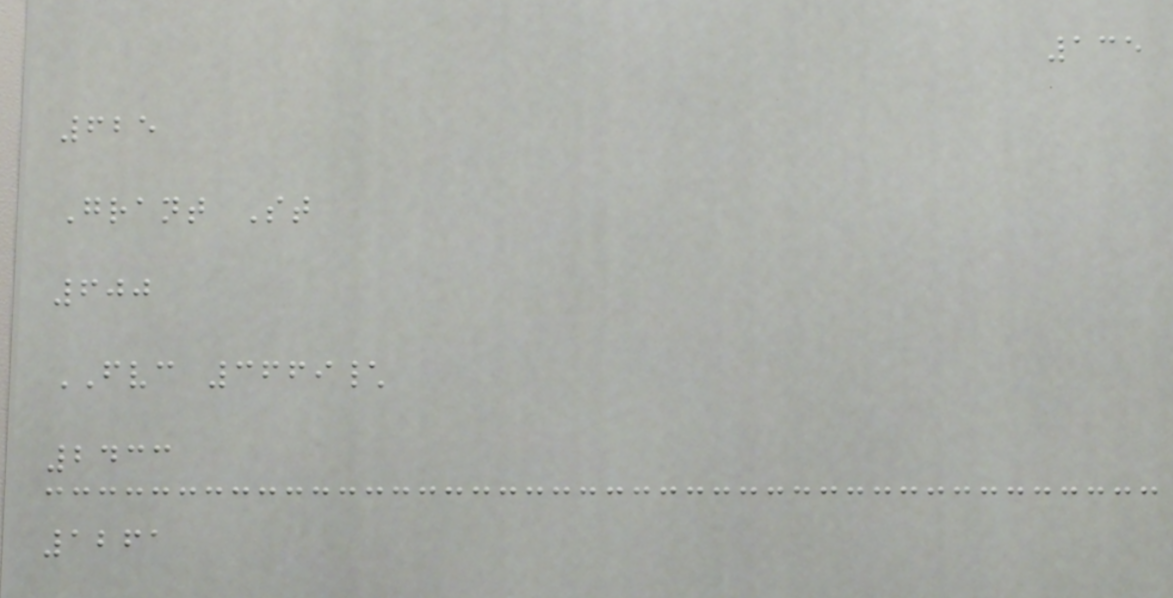135
625
Grant St
600
FVC 3669\
2433
1261
